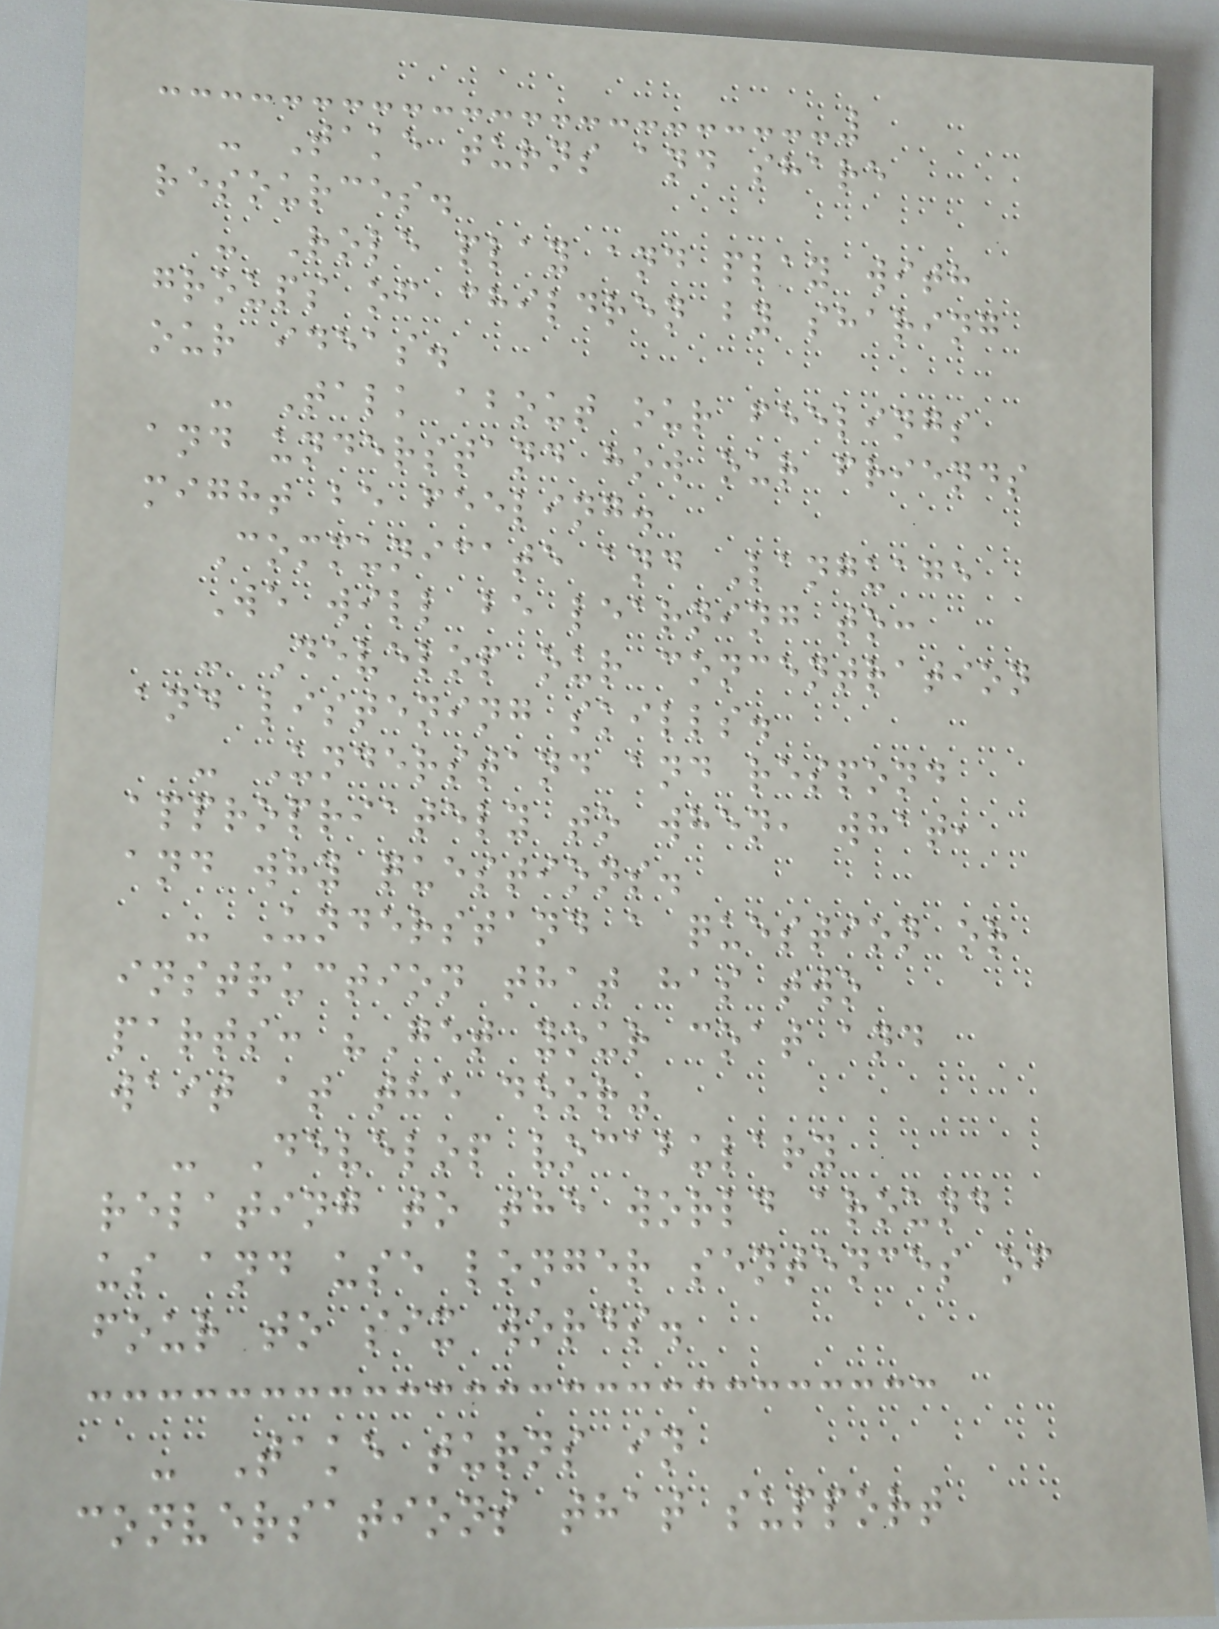- Take turns and share
resources.
- Role play and play with
groups of children by sharing
our ideas.
- Talk about our feelings
and understand how our friends
might be feeling.
Communicate and Language
We will be learning to:
- Develop our concentration
and listening skills.
- Understand and respond
appropriately to when, what,
and why questions.
- Understand a question or
instruction that has two
parts: "Get your coat and
wait at the door"
- Develop vocabulary
relating to the world around
us and use longer sentences of
four to six words.
- Take turns in
conversations that support
